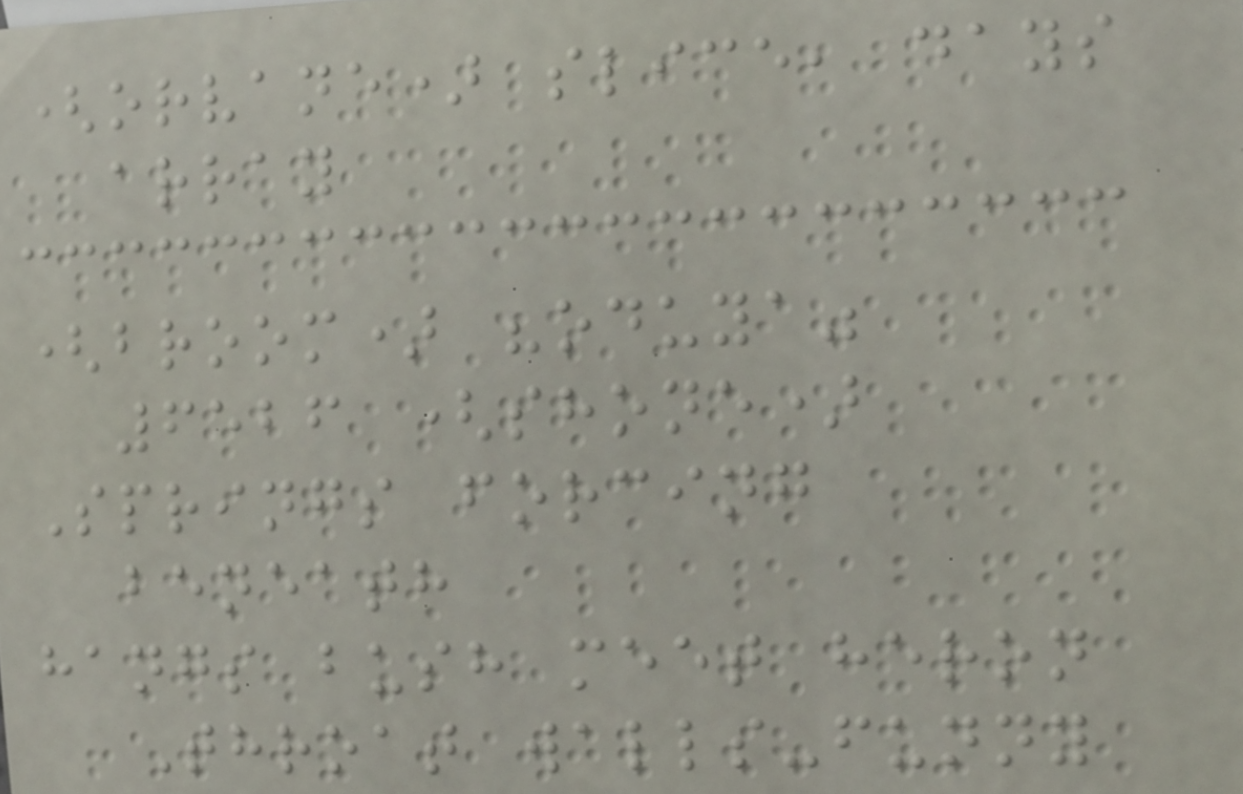(orvane) slice, days
array
(broom) "oduya"
6526 (shone)
Springs forcing
beneath
hangs bush meet heron
Throat walls-funny
